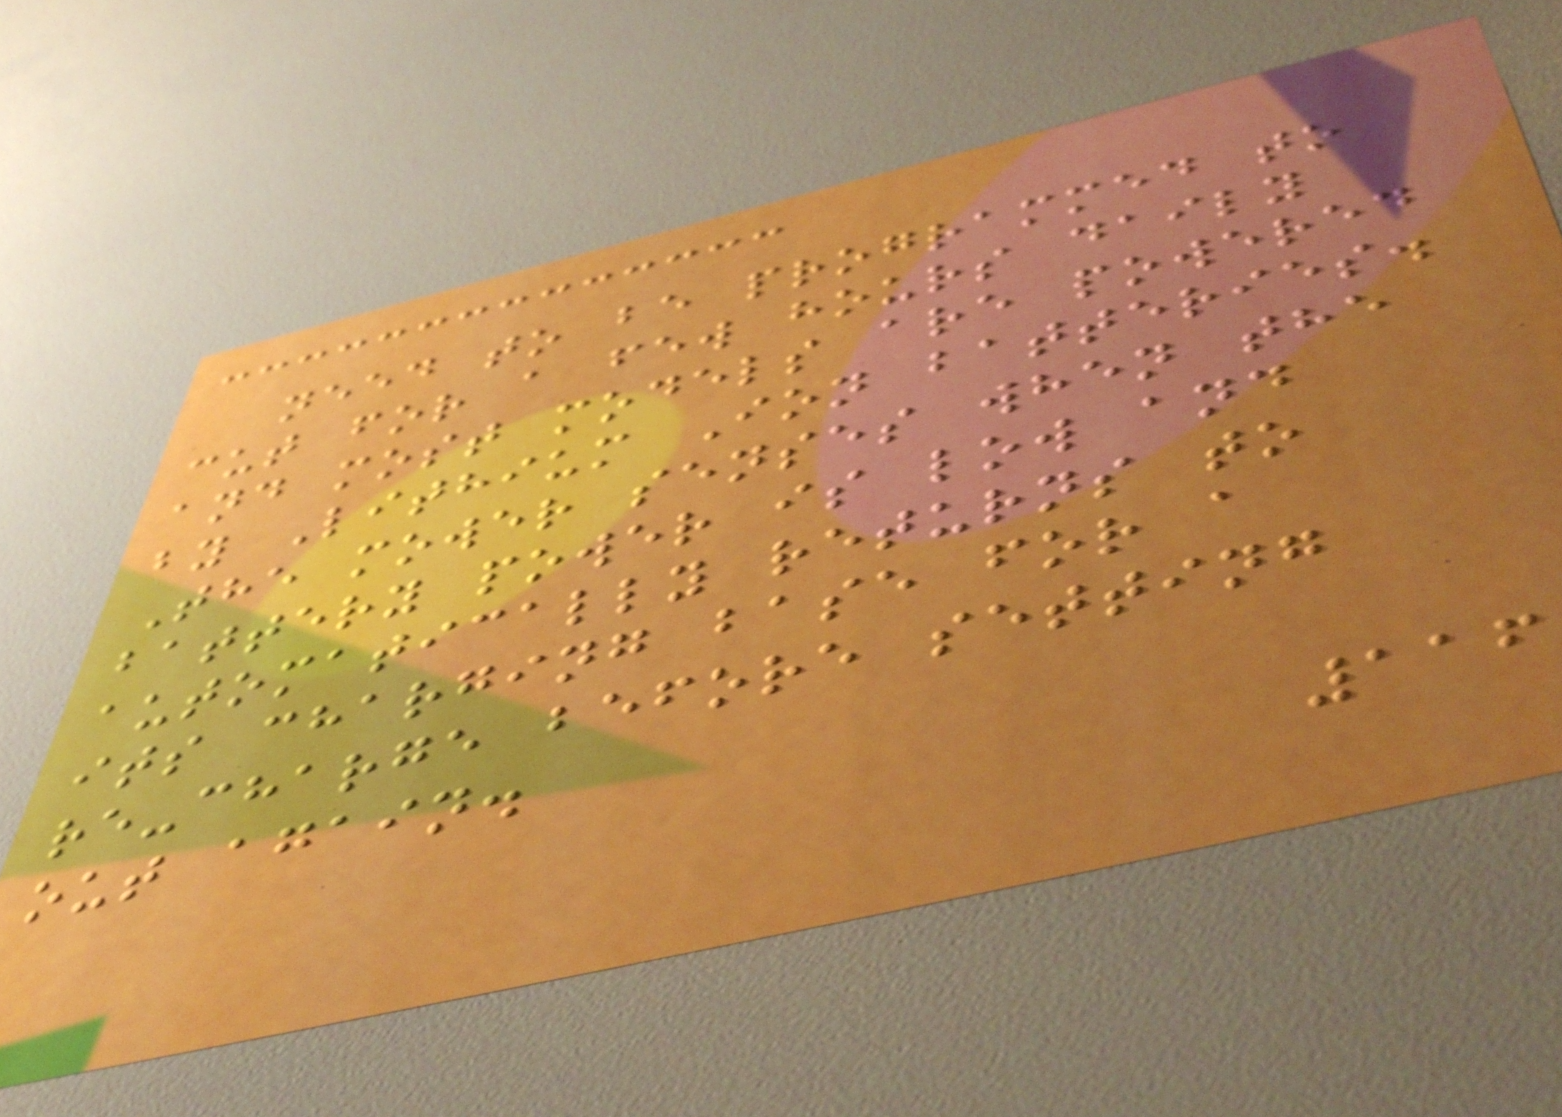need to be programmed to
cut for a few hours daily
and most models are powered
by Lithium Ion batteries.
The mower senses when the
battery power is low and
automatically returns to
its charging base for a
re-charge before setting
out again.
116
